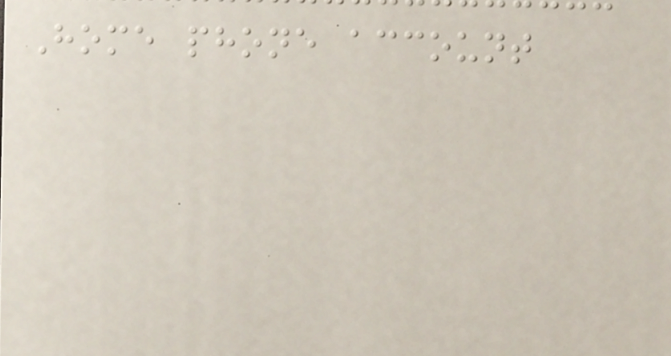Home phone account
